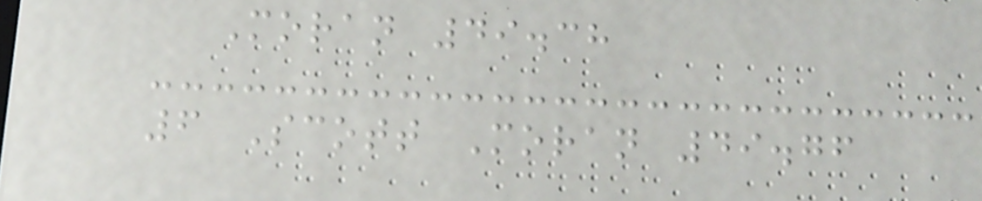Moran 49.38
6 Scott Moran 49.76
